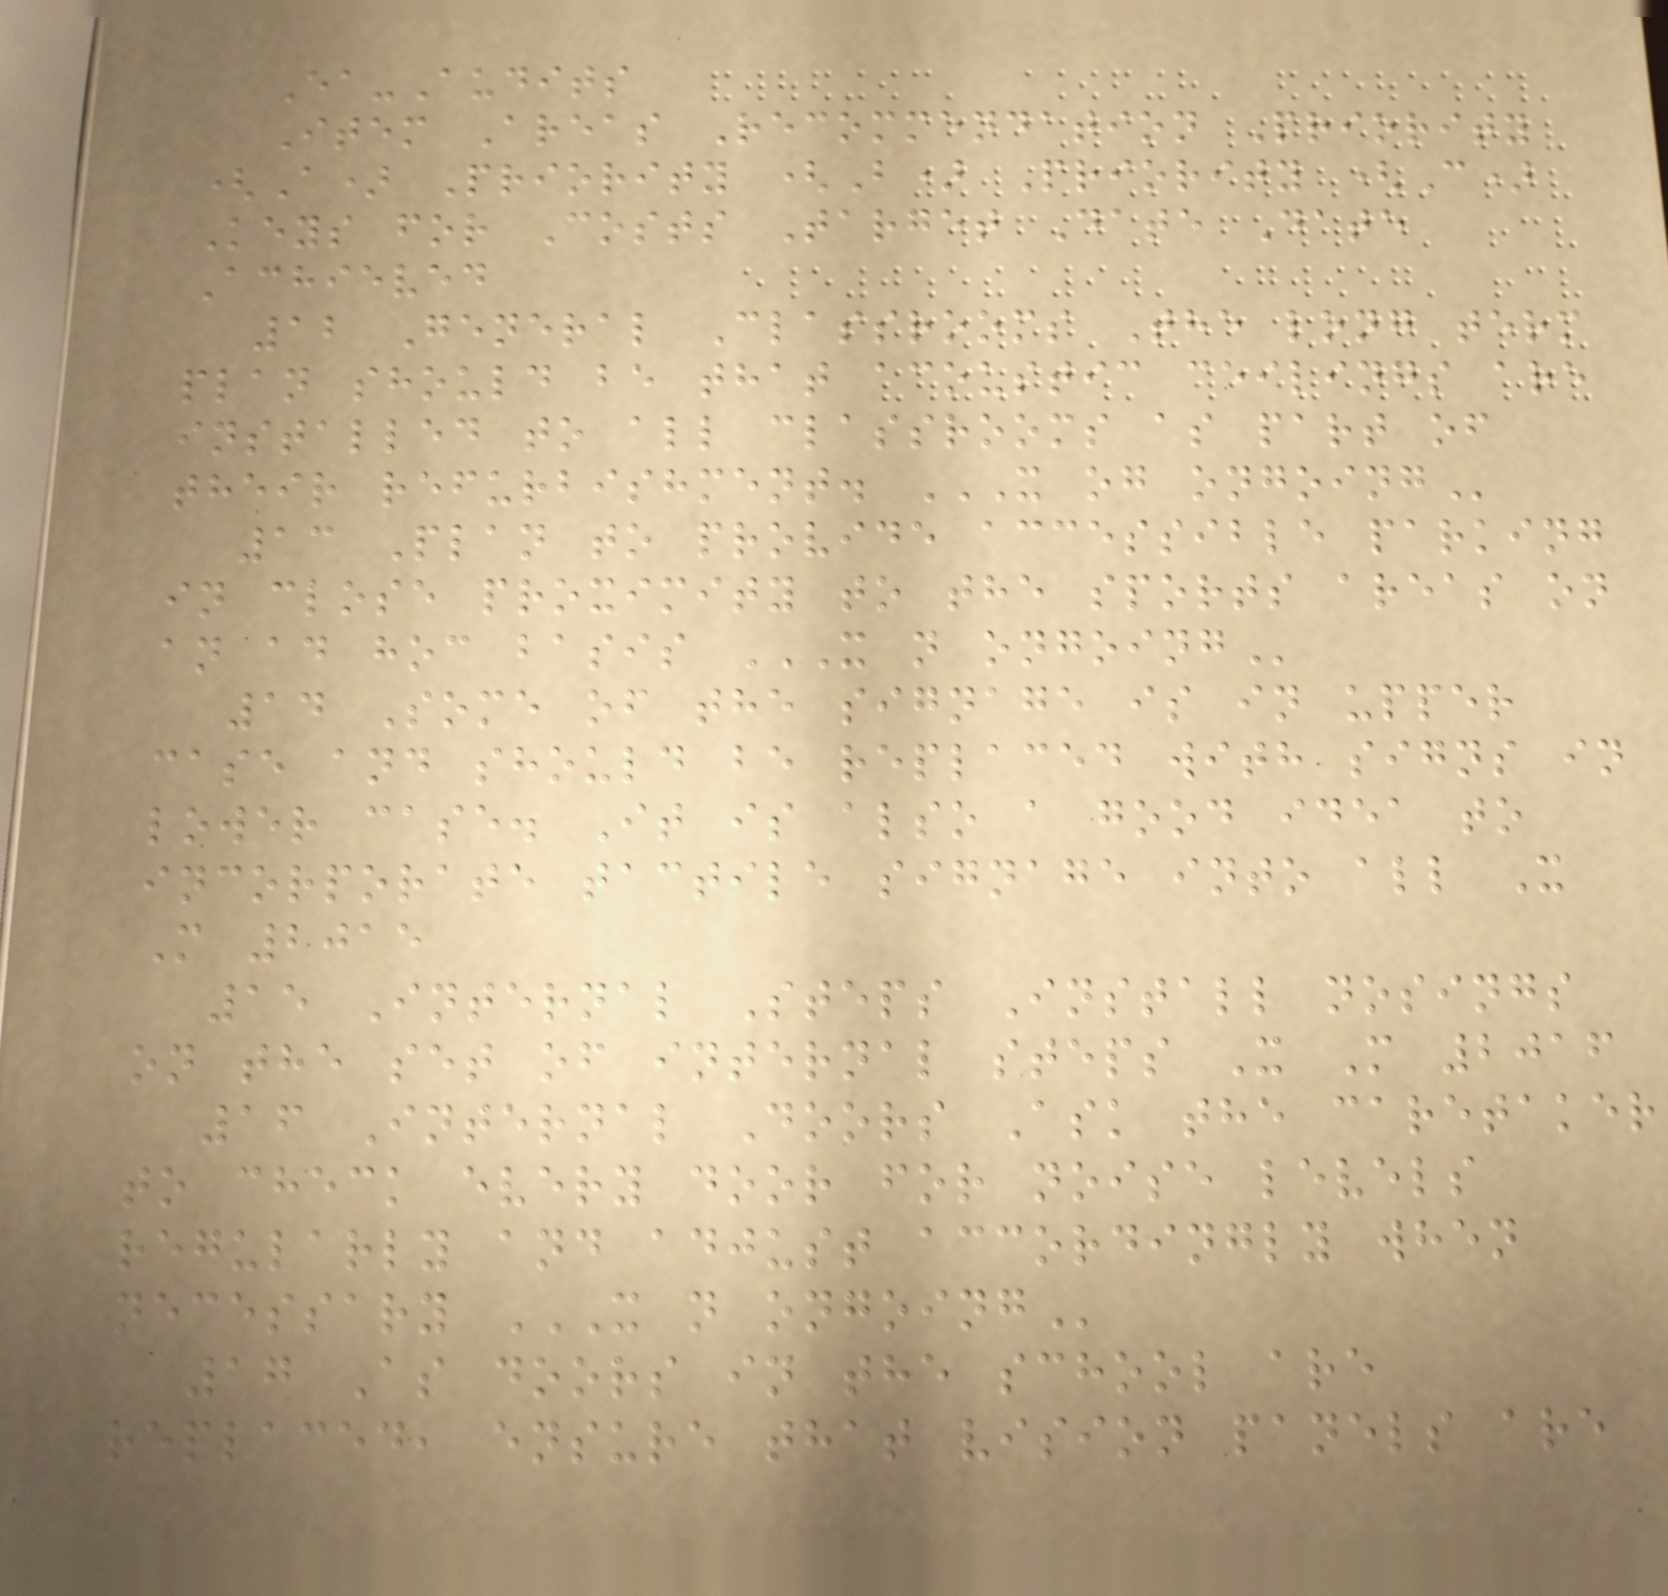Ea-Audits
Item Areas Recommendation Priority
(A) Priority (B) Priority (C)
Keys for Costs Target Date Date
Achieved
12 General Classrooms The long term
plan should be that acoustic ceilings are
installed to all classrooms as part of
their refurbishment. X OG ONGOING
13 Plan to provide accessible parking
in close proximity to the sports areas on
an ad hoc basis X N ONGOING
14 Some of the signage is in upper
case and should be replaced with signs in
lower case. It is also a good idea to
incorporate tactile signage into all X
M 2015
15 Internal Steps Install nosings
on the set of internal steps X M 2016
16 Internal Doors Ask the caretaker
to check every door for noise levels
regularly and adjust accordingly when
necessary X N ONGOING
17 As doors in the school are
replaced, ensure that vision panels are
